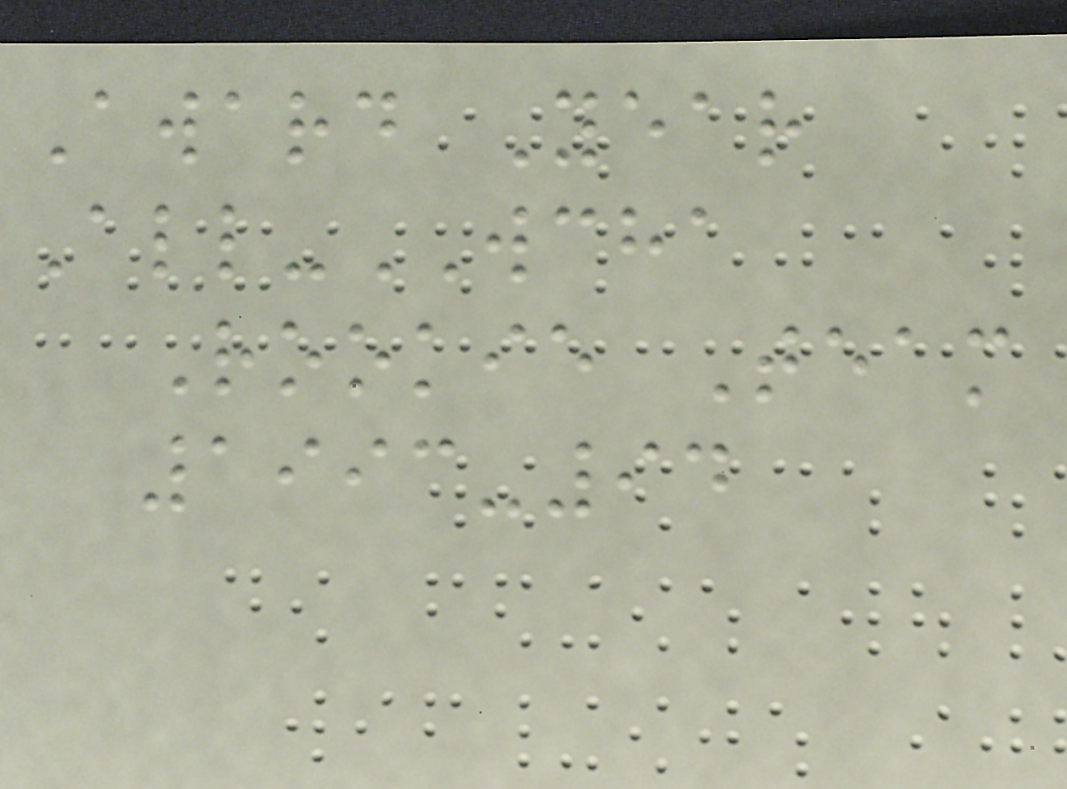Award Year
All-WCHA
Rookie Team
1993-94
